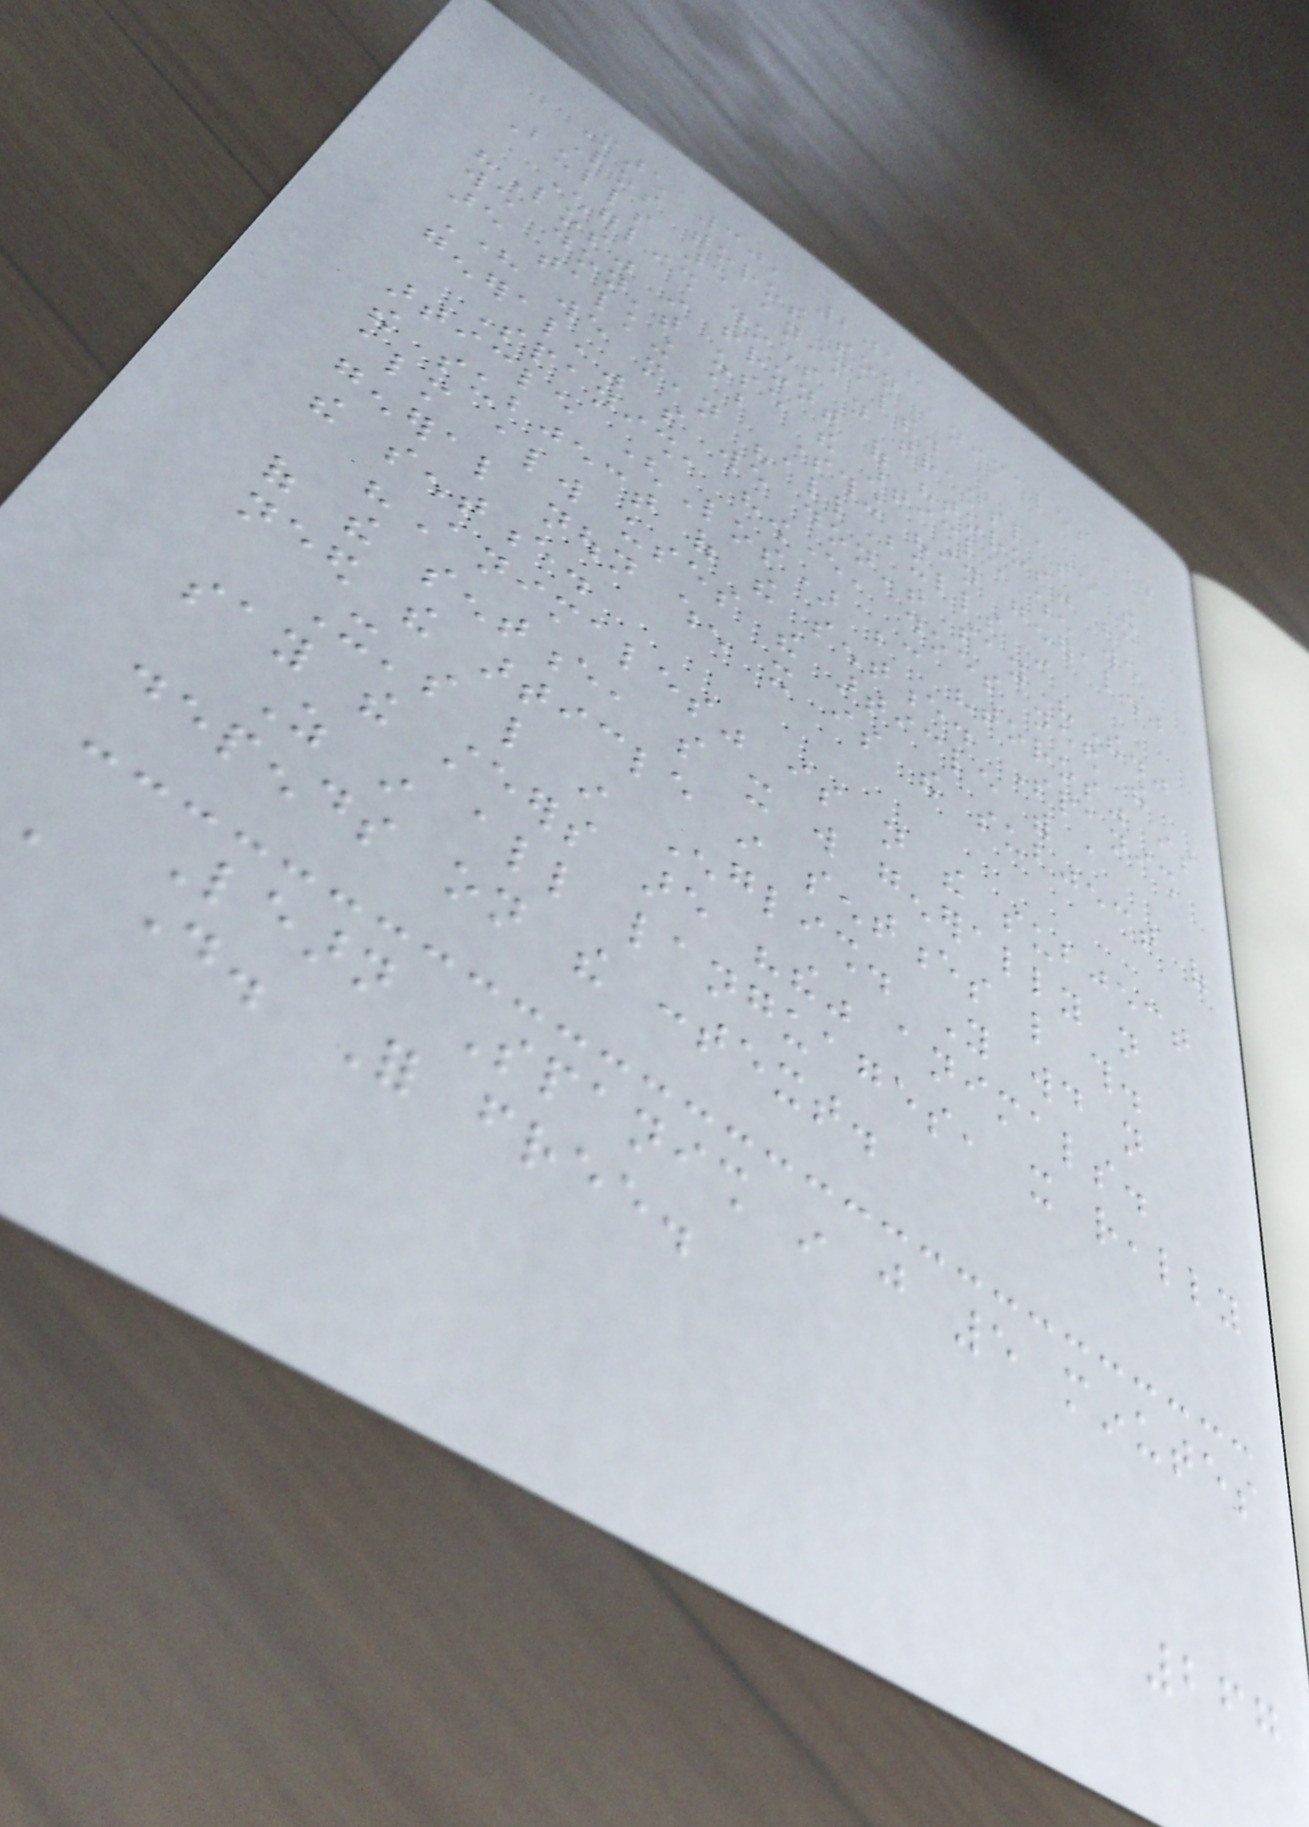March 30, 2018
Los toros son animales =
Bulls are animals.
English does not translate the
"Los" in front of "toros" because
we don't use the article when we
are talking about something "in general."
Here we mean "all bulls in
general," so we don't say "The."
Spanish, however, does need the
article (Los) because "toros" is
the subject of the sentence. Spanish
almost always uses the article with a
general noun when it is the subject of
the sentence.
"Animales" is not the subject
of the sentence, so it will generally not
need the article in sentences like this.
It's like in English. You would not
say the steers are "the" animals.
As in all languages, it really
depends on the context.
Learn Spanish in just 5 minutes
a day. For free.
267
